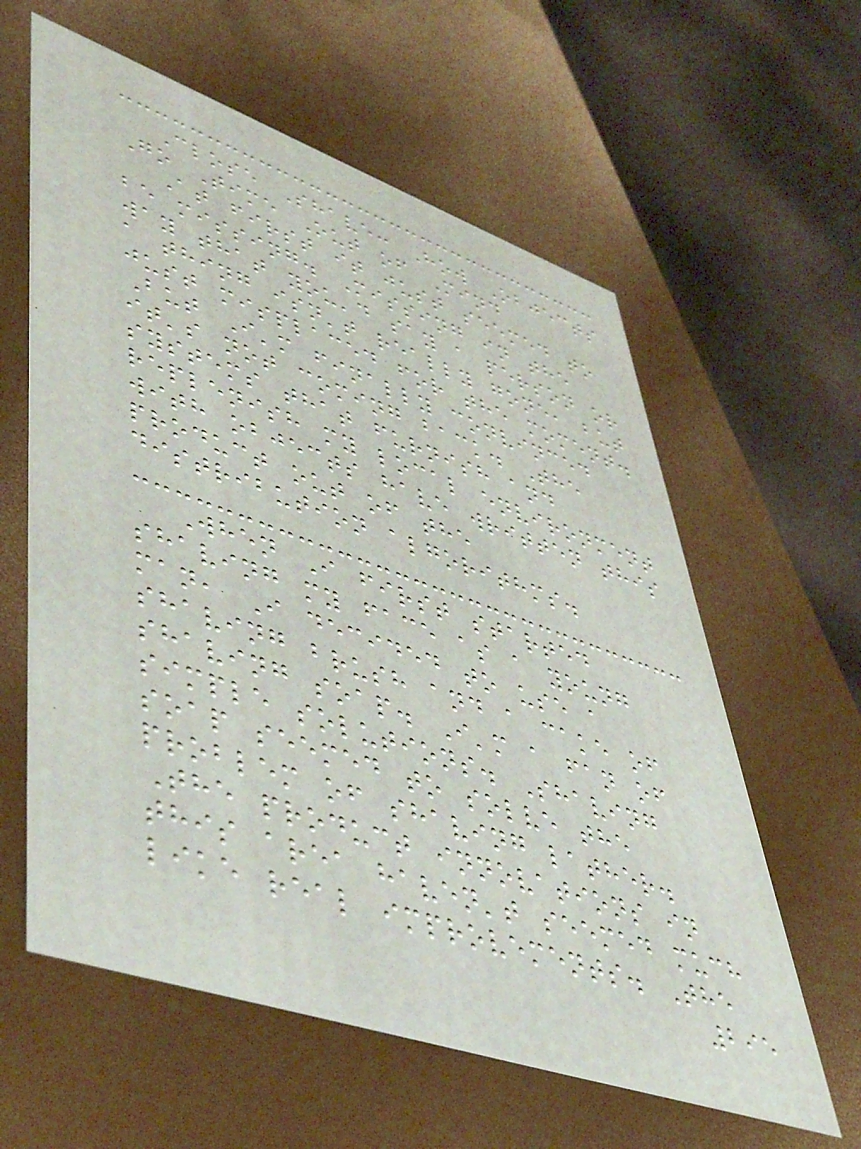Close Shave: How Objects
Go Time Out of Mind
At first it just seemed to
be missing. Missing in the
way that you'd say a person or
a thing isn't really gone, but
just misplaced for the moment.
But I'm finally convinced
it's not coming back. The
systems that furnish and
replenish my local environment
with objects have written this
product out of the
distribution algorithms.
When I first started
shaving my face as a young
man, I decided to use a
shaving brush and a cake of
shaving soap. I'm a fan of
simple solutions. Shaving
soap seemed to solve the
problem of shaving lather.
The product innovations in
this area haven't seemed much
like real improvements. The
295
